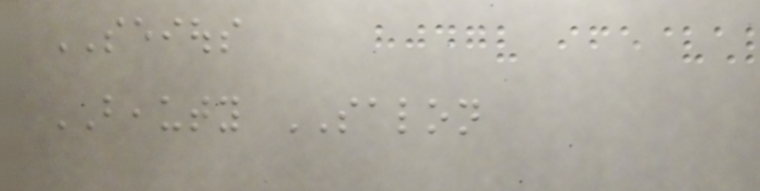SEIOUS
BEAUTY SALON
